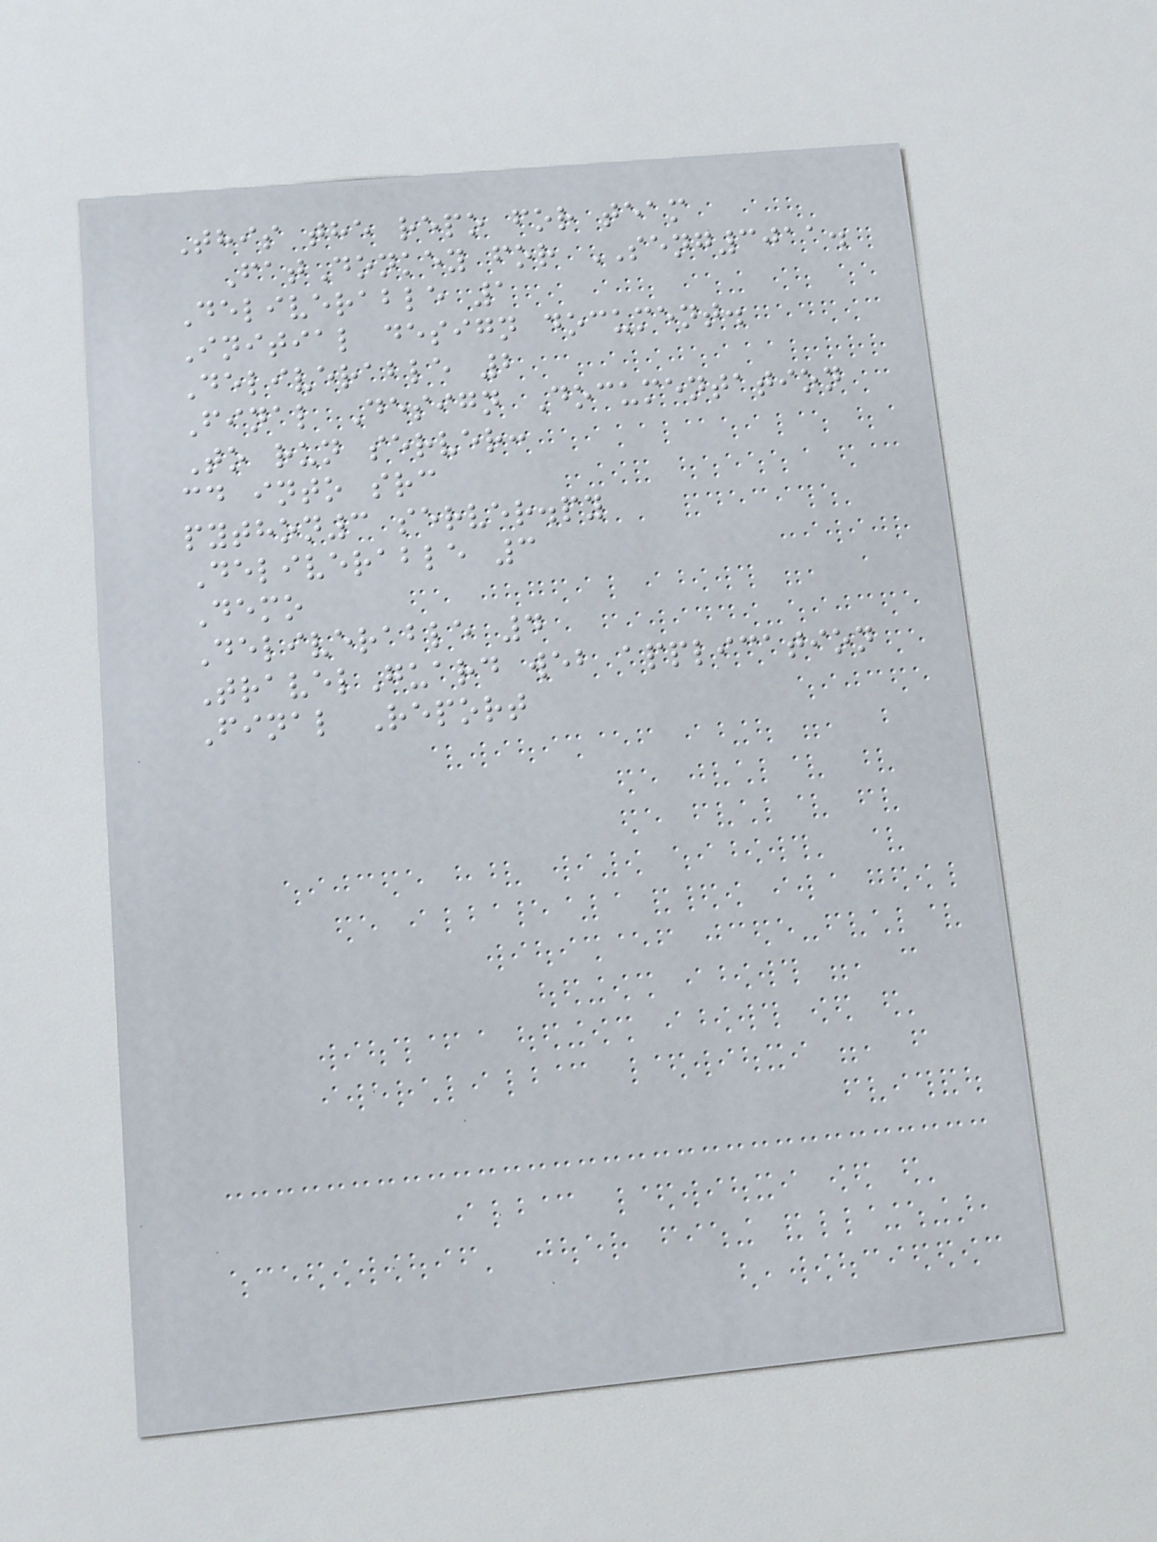This the repo for team
FatDonkey for SENG3011.
Deliverable 1
Initial design document.
Deliverable 2
Final Design Documentation
To run server:
cd into src
python3 server.py
Deliverable 3
Demo
Deliverable 4
TravelGuard web application
Final Report
